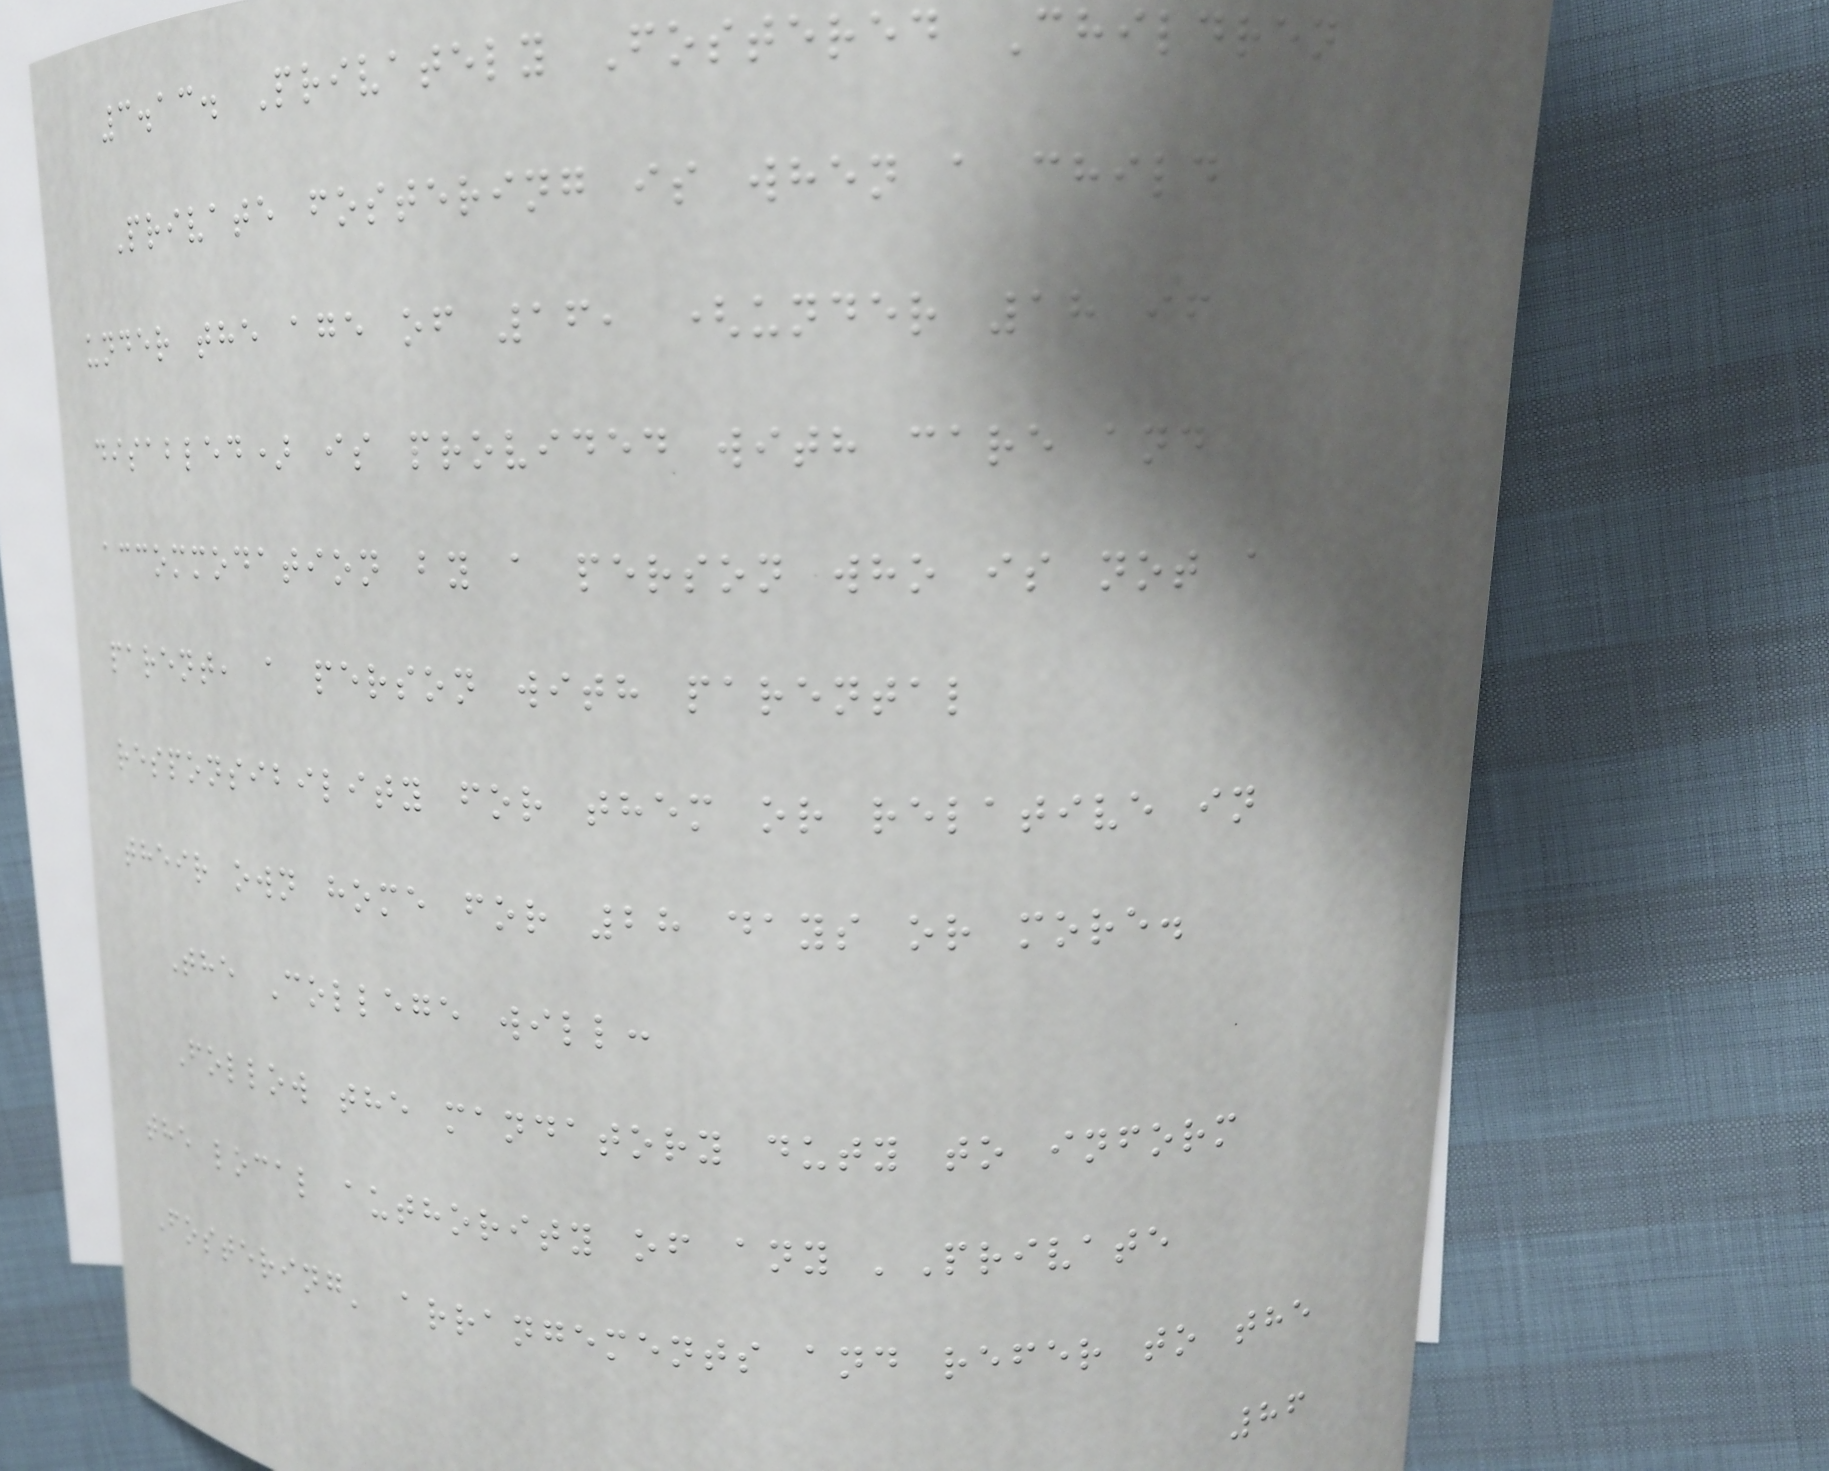3.13. Privately Fostered Children
Private fostering is when a child
under the age of 16, (under 18 if
disabled) is provided with care and
accommodation by a person who is not a
parent, a person with parental
responsibility for them or relative in
their own home for 28 days or more.
The College will:
Follow the mandatory duty to inform
the local authority of any 'Private
Fostering' arrangements and refer to the
86
